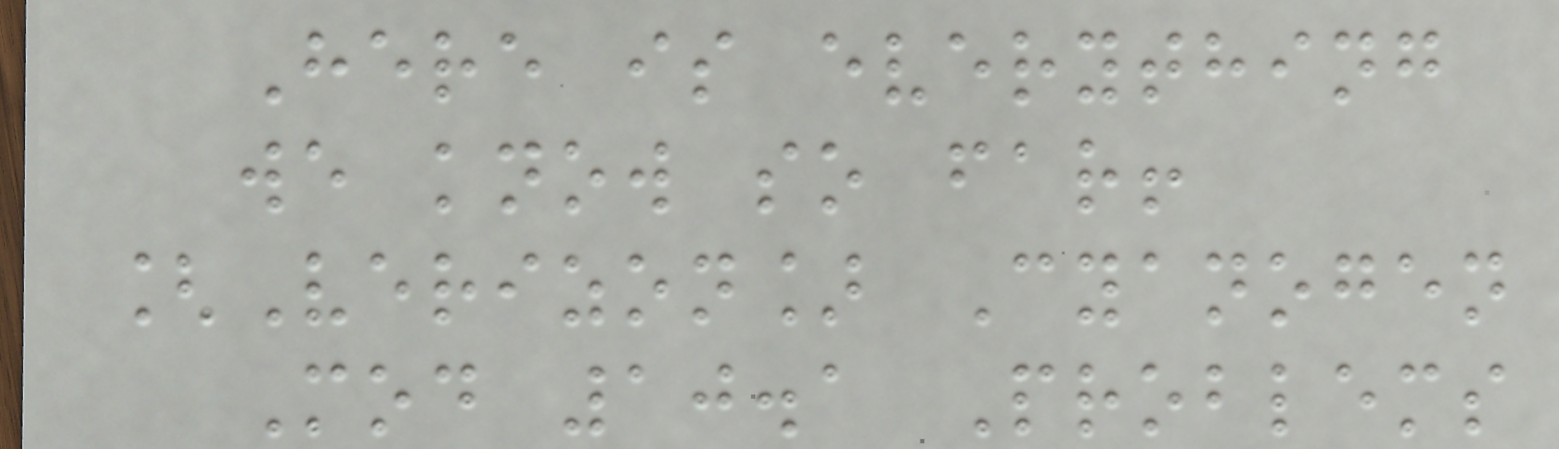Here is everything
we know so far!
[Verizon] Cyanogen
Mod 10.1 Problems
